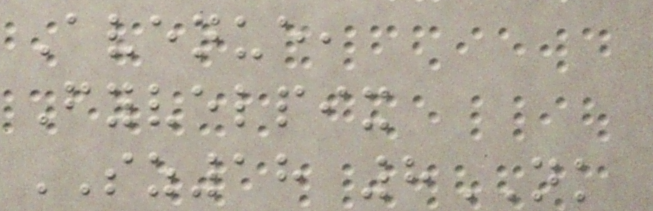Avenue,
Fyvelpix
SZ18 8NK
